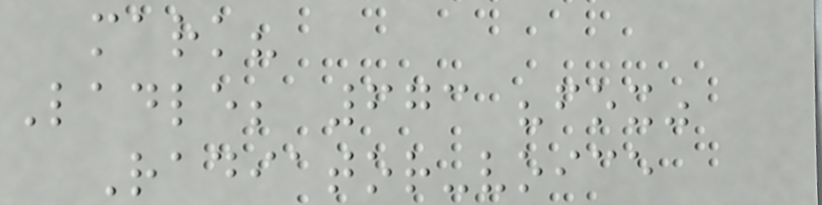mark?
Ladle; 673 "fox"
Radiator-voice
